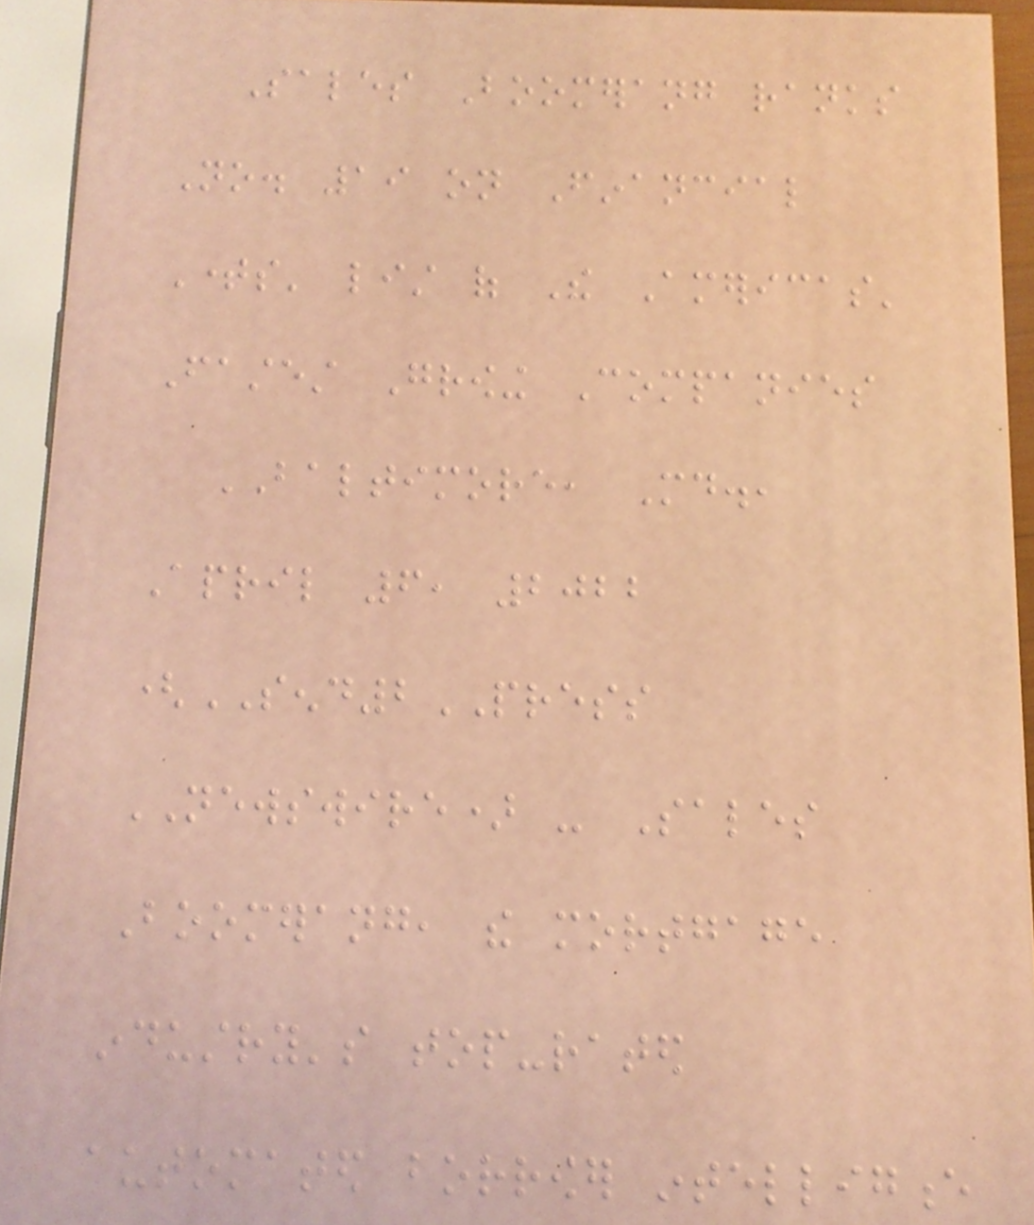Sales Boomerang ranks
No. 19 on Financial
Times' list of The Americas'
Fastest Growing Companies
BALTIMORE, Md.,
April 6, 2022
(SEND2PRESS
NEWSWIRE) - Sales
Boomerang, the mortgage
industry's top-rated
automated borrower intelligence
